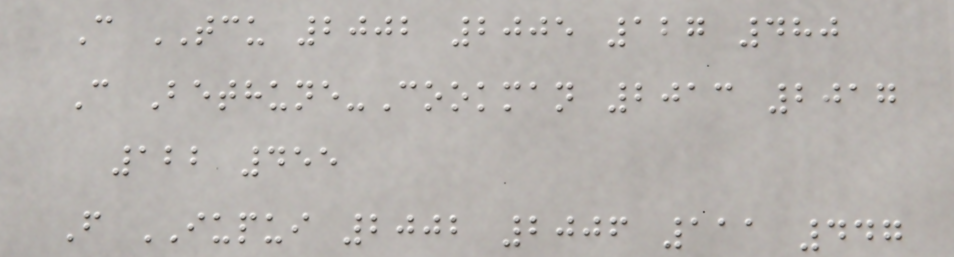C TCU 2002 2005 127 480
C Bethune-Cookman 2013 2017
122 455
F IUPUI 2002 2006 111 447
